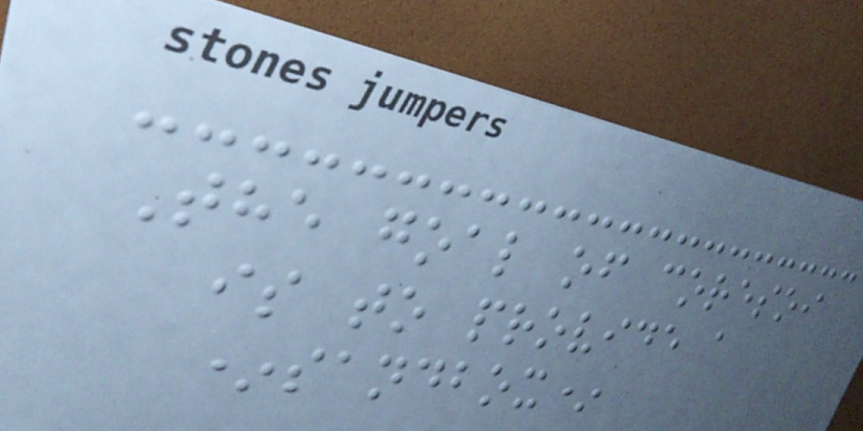The goal of coresoi
is to provide a
*sandbox*
